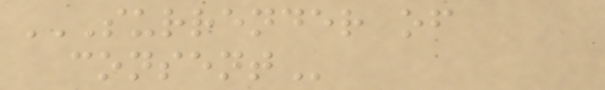SURRENDER OF
CONSENT
